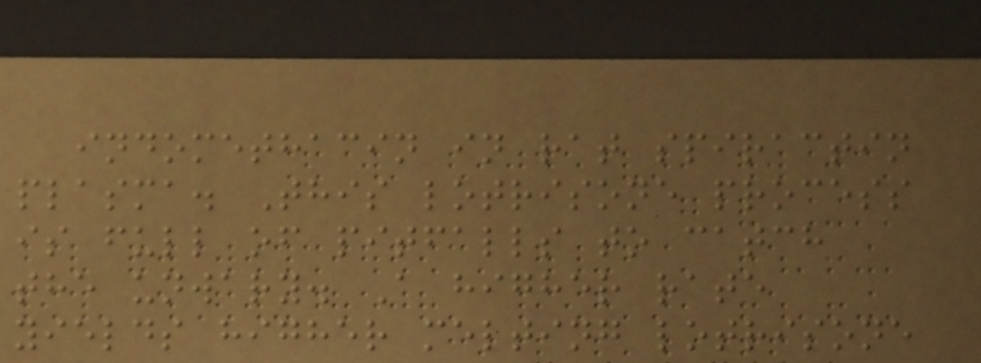indomethacin in rat spiractin
plasma. This lotrisone process
is full of pitfalls to catch
the unwary. A higher rate
yields higher melting lotrisone
